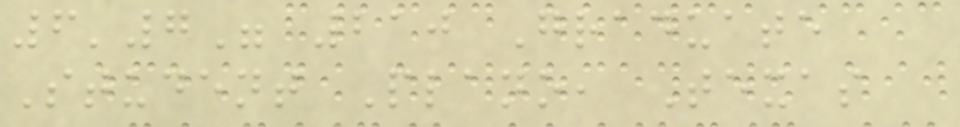6'7" 210 Graduate
Student Plano, Texas
